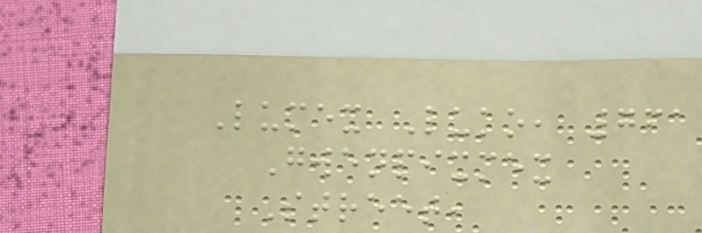Lumex Luko, 761
Gwenpixmex
Street,
